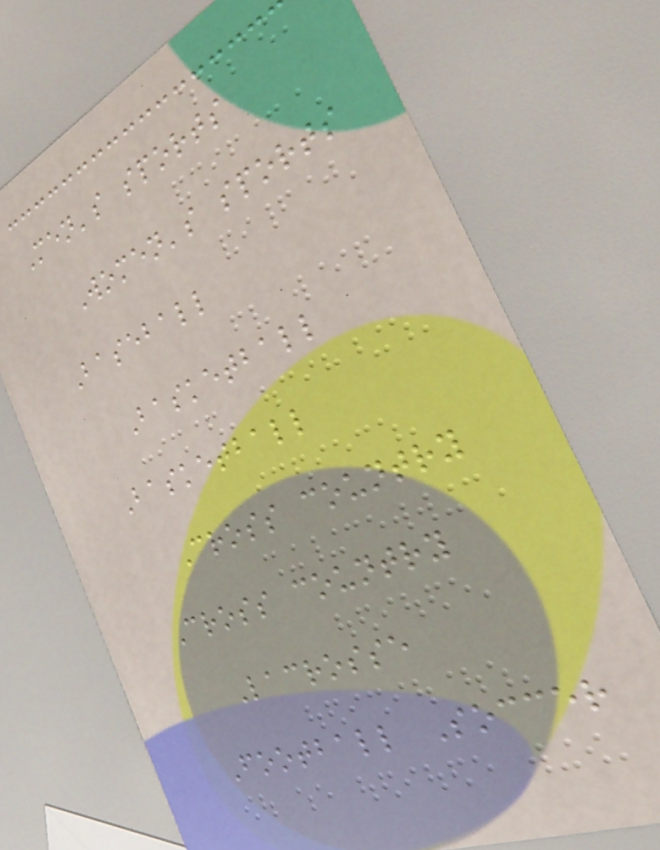Men's sports
Women's sports
Baseball
Basketball
Basketball
Cross country
Cross country
Lacrosse
Football Soccer
